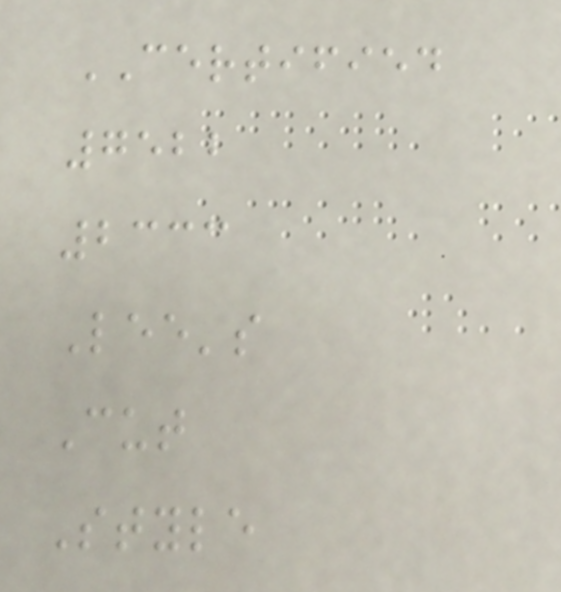CERTIFIED
7522
2333
Lee's
Cut
Style
